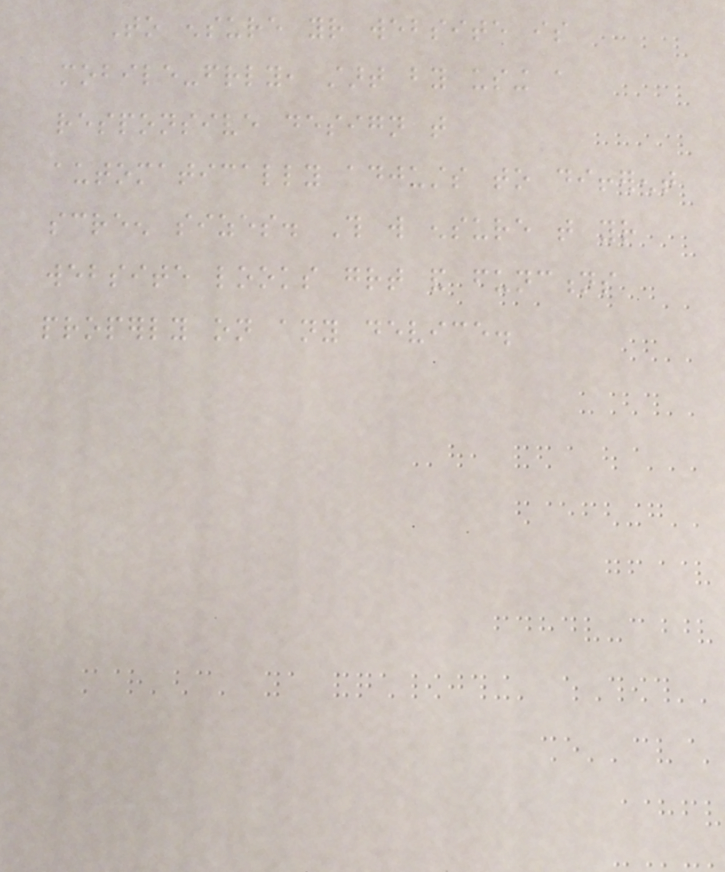To ensure your website is
mobile-friendly, start by using a
responsive design that
automatically adjusts to different
screen sizes. This will ensure that your
website looks great and functions
properly on any device.
